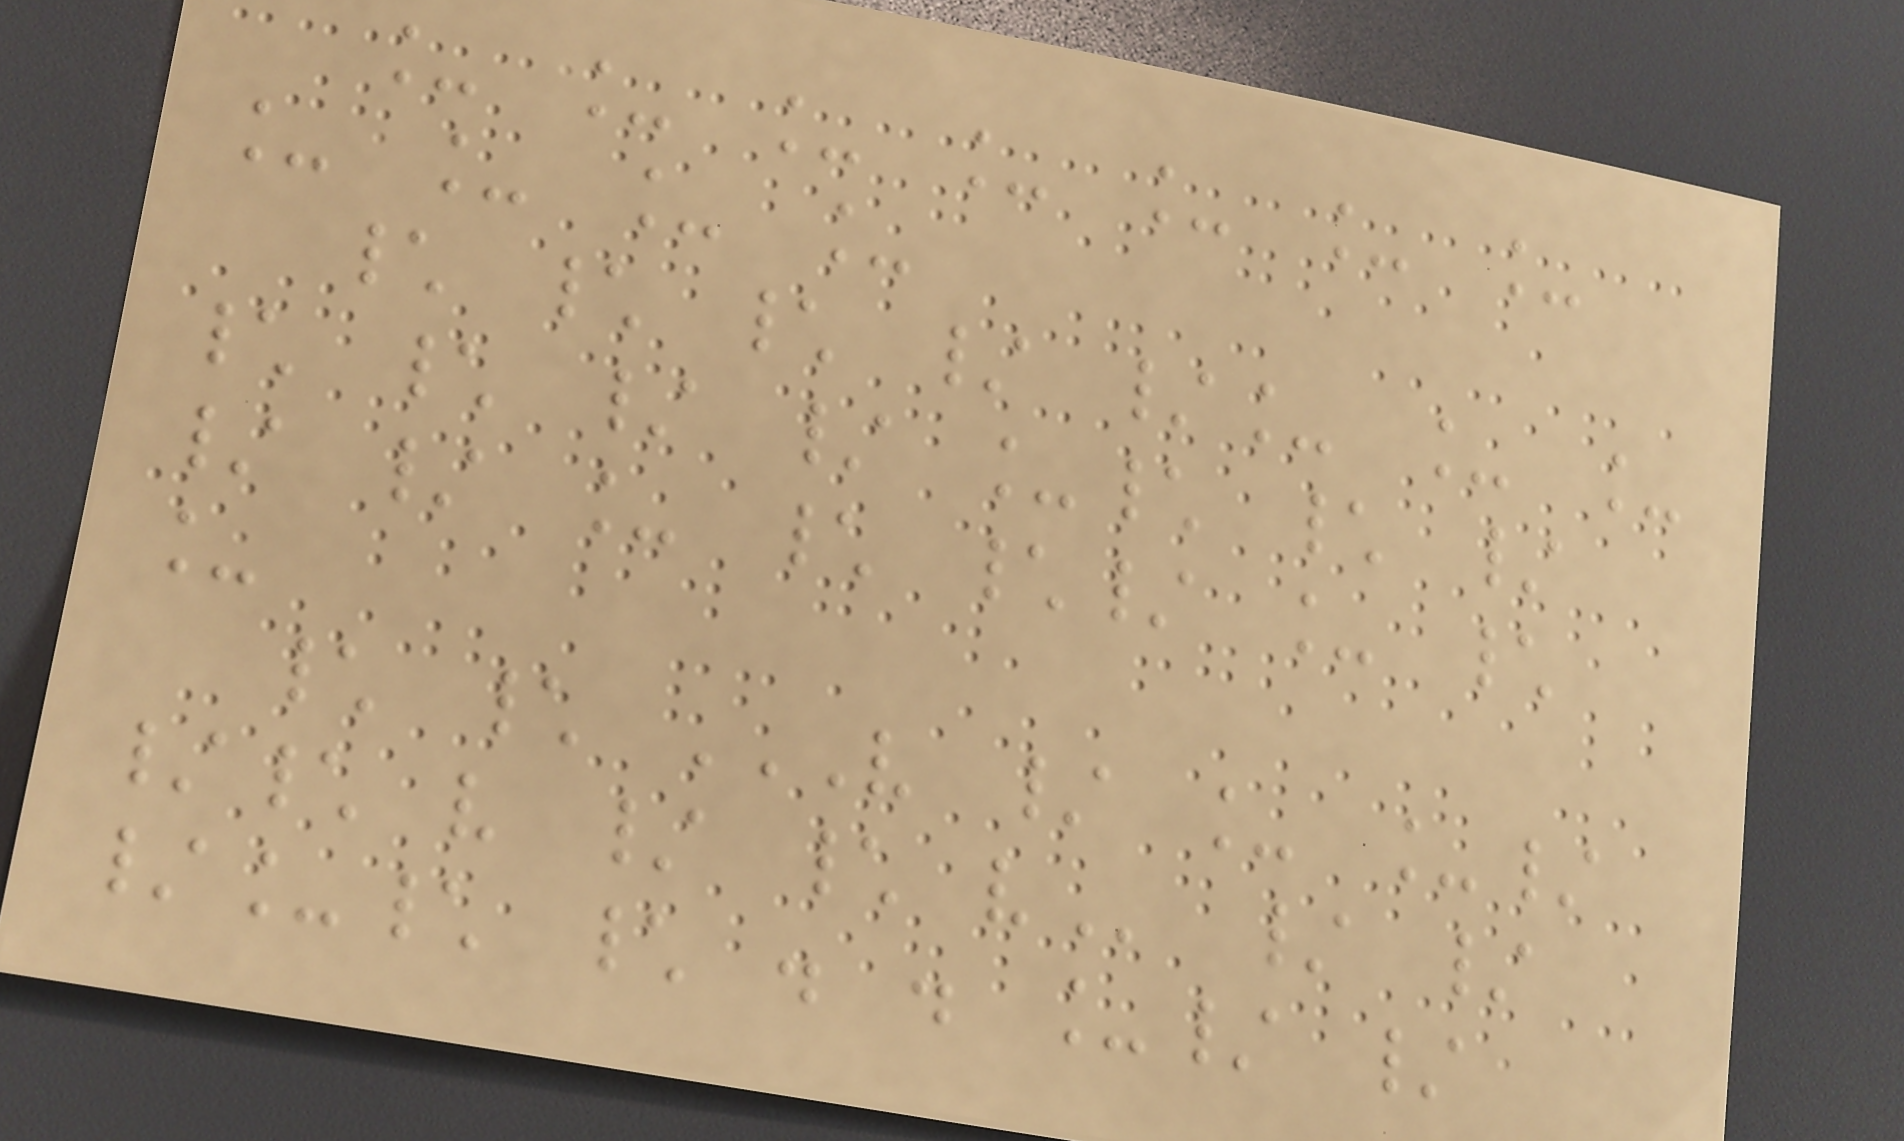_ _ _ _ _ _ _
_ _ _ _
\ \ \ / /_ _ _
\ \ / / _\ \ /
/ / _ \ \/ _ \
_
\ \ V / _ _/
/\ V / \ V / /
/_\ \ . . _/ /
